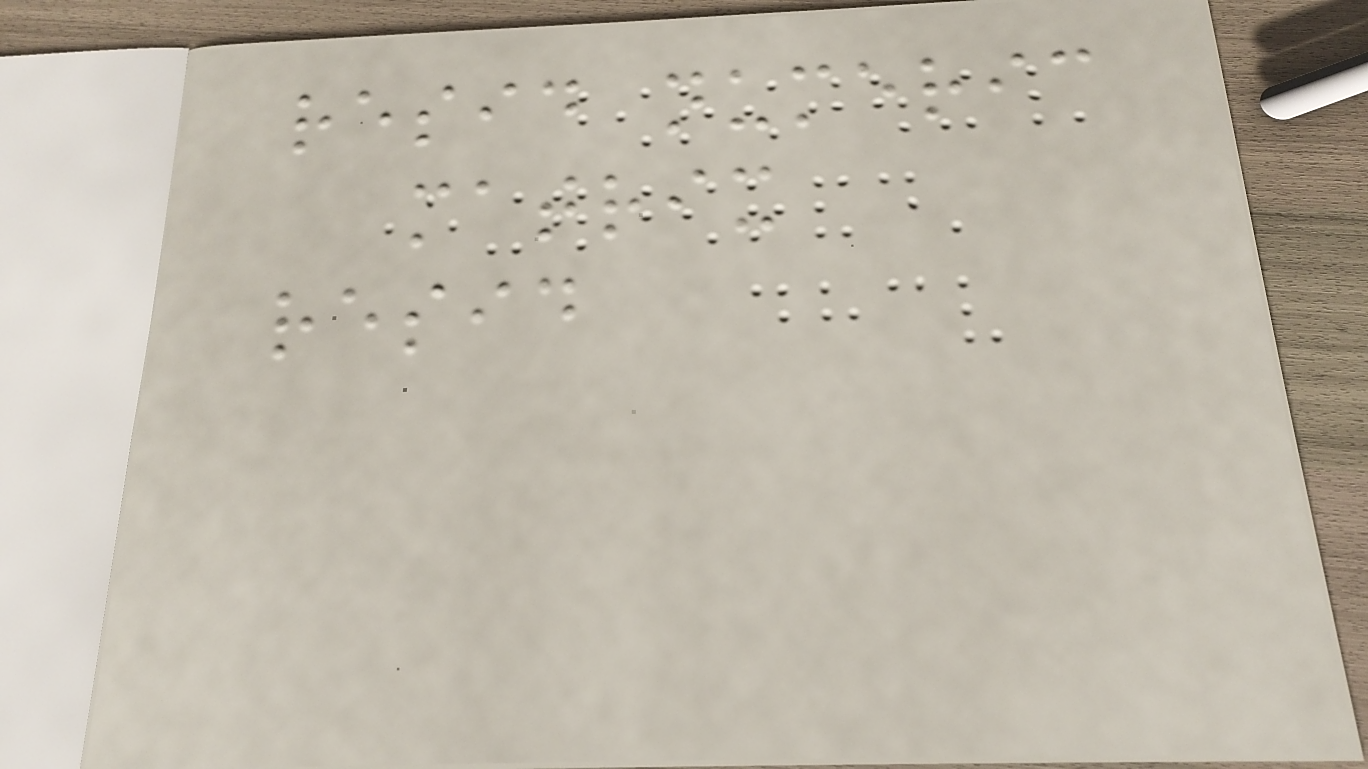resid numeric
matrix
resid
